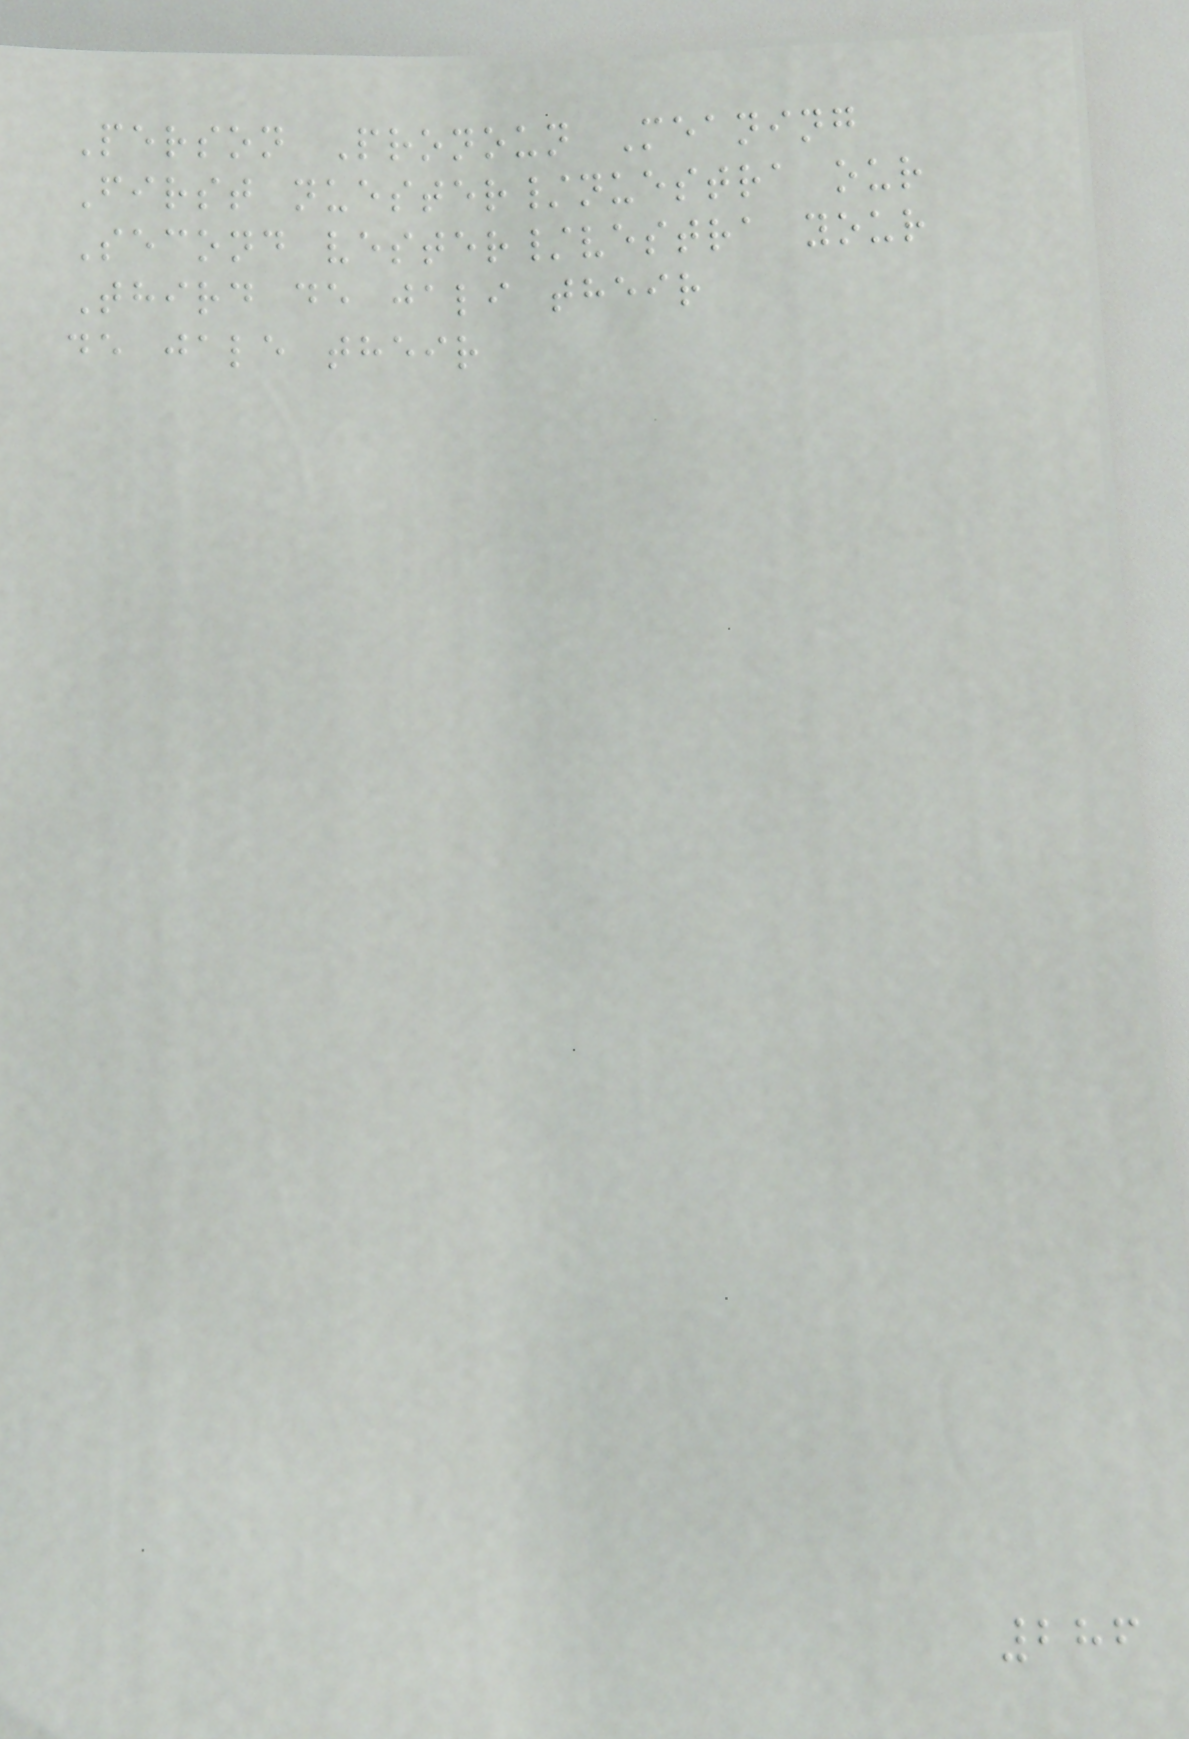Person Pronoun Meaning
First nuester/nuestra our
Second vester/vestra your
Third de jali their
de jale their
286
